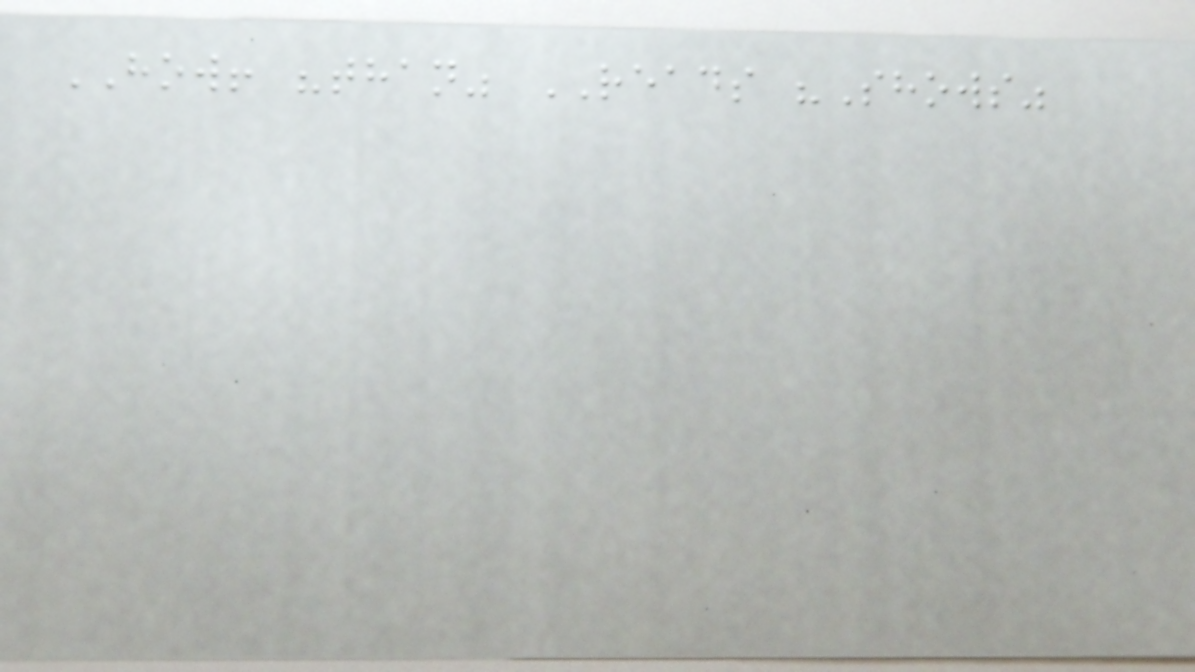HOW! "than" READS "Shows"
